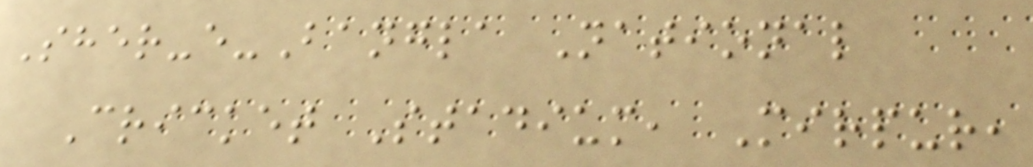Sher-e-Bangla National
Cricket Stadium, Mirpur,
